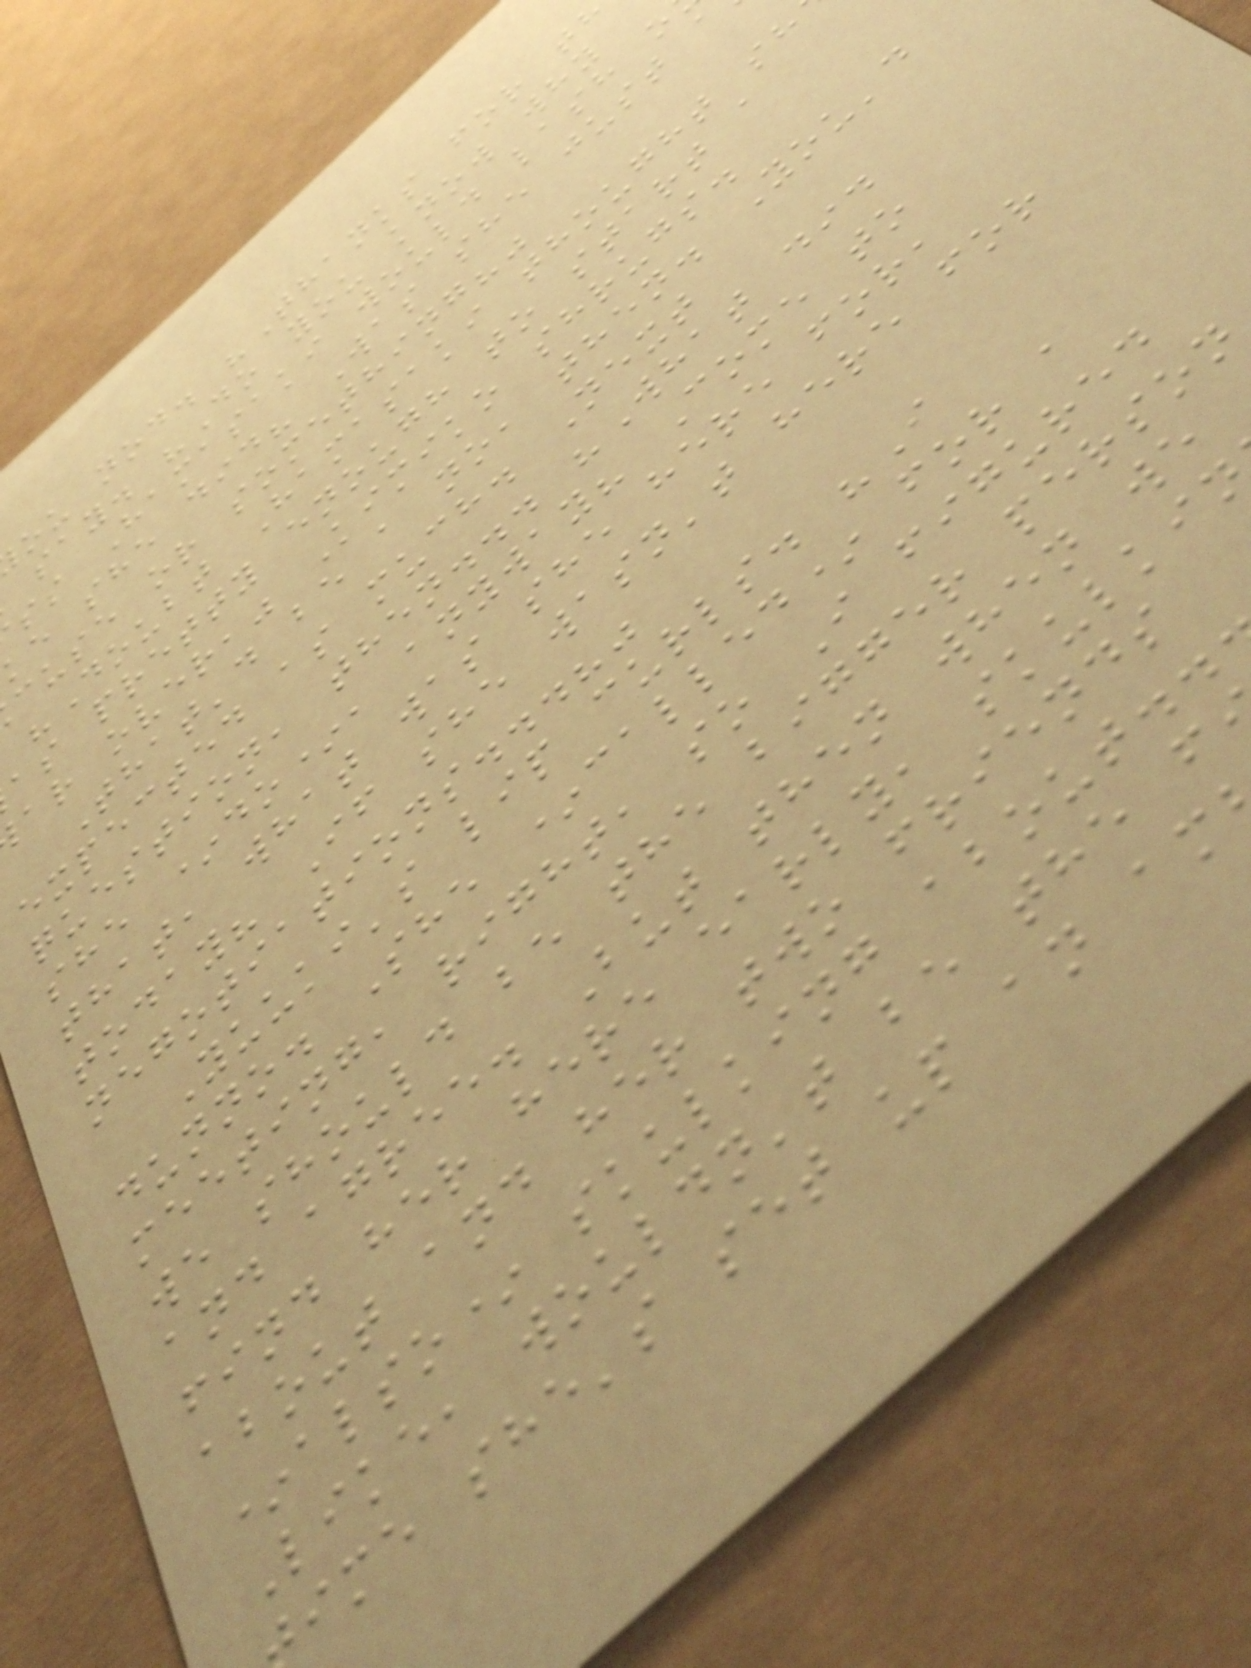ou nod. "Thanks for th
say. "Do you know why
ss Hamasaki would lash o
ke she did? Was she just a
cuse or something?"
"Doubt Hamasaki thought sh
as pretty enough to start a
ar over," Kimiko shrugs.
That'd be a no, then. You'd
expected as much. Next
question, then... "What did
she *do*, anyway? Come to
that, what was she here for,
today? If she wasn't here for
negotiations...?"
Yuuki's lip curls. "I
dunno. She *called* for a
meeting, right, so I figured
we should be the bigger person
and agree. But then when we
find her here early, skulki
about and her two friends
*also* skulking about..
Like, wouldn't be the f
ime she's set up an am
